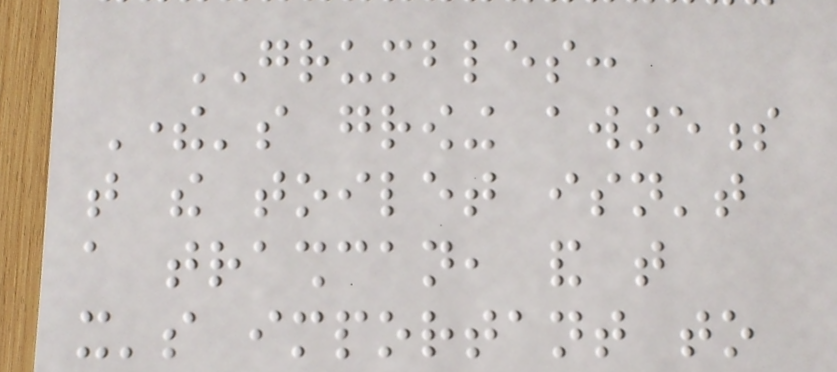GRUMBLES:
There's growing awareness
that the toilet isn't
a trashcan, and that
it's important to
